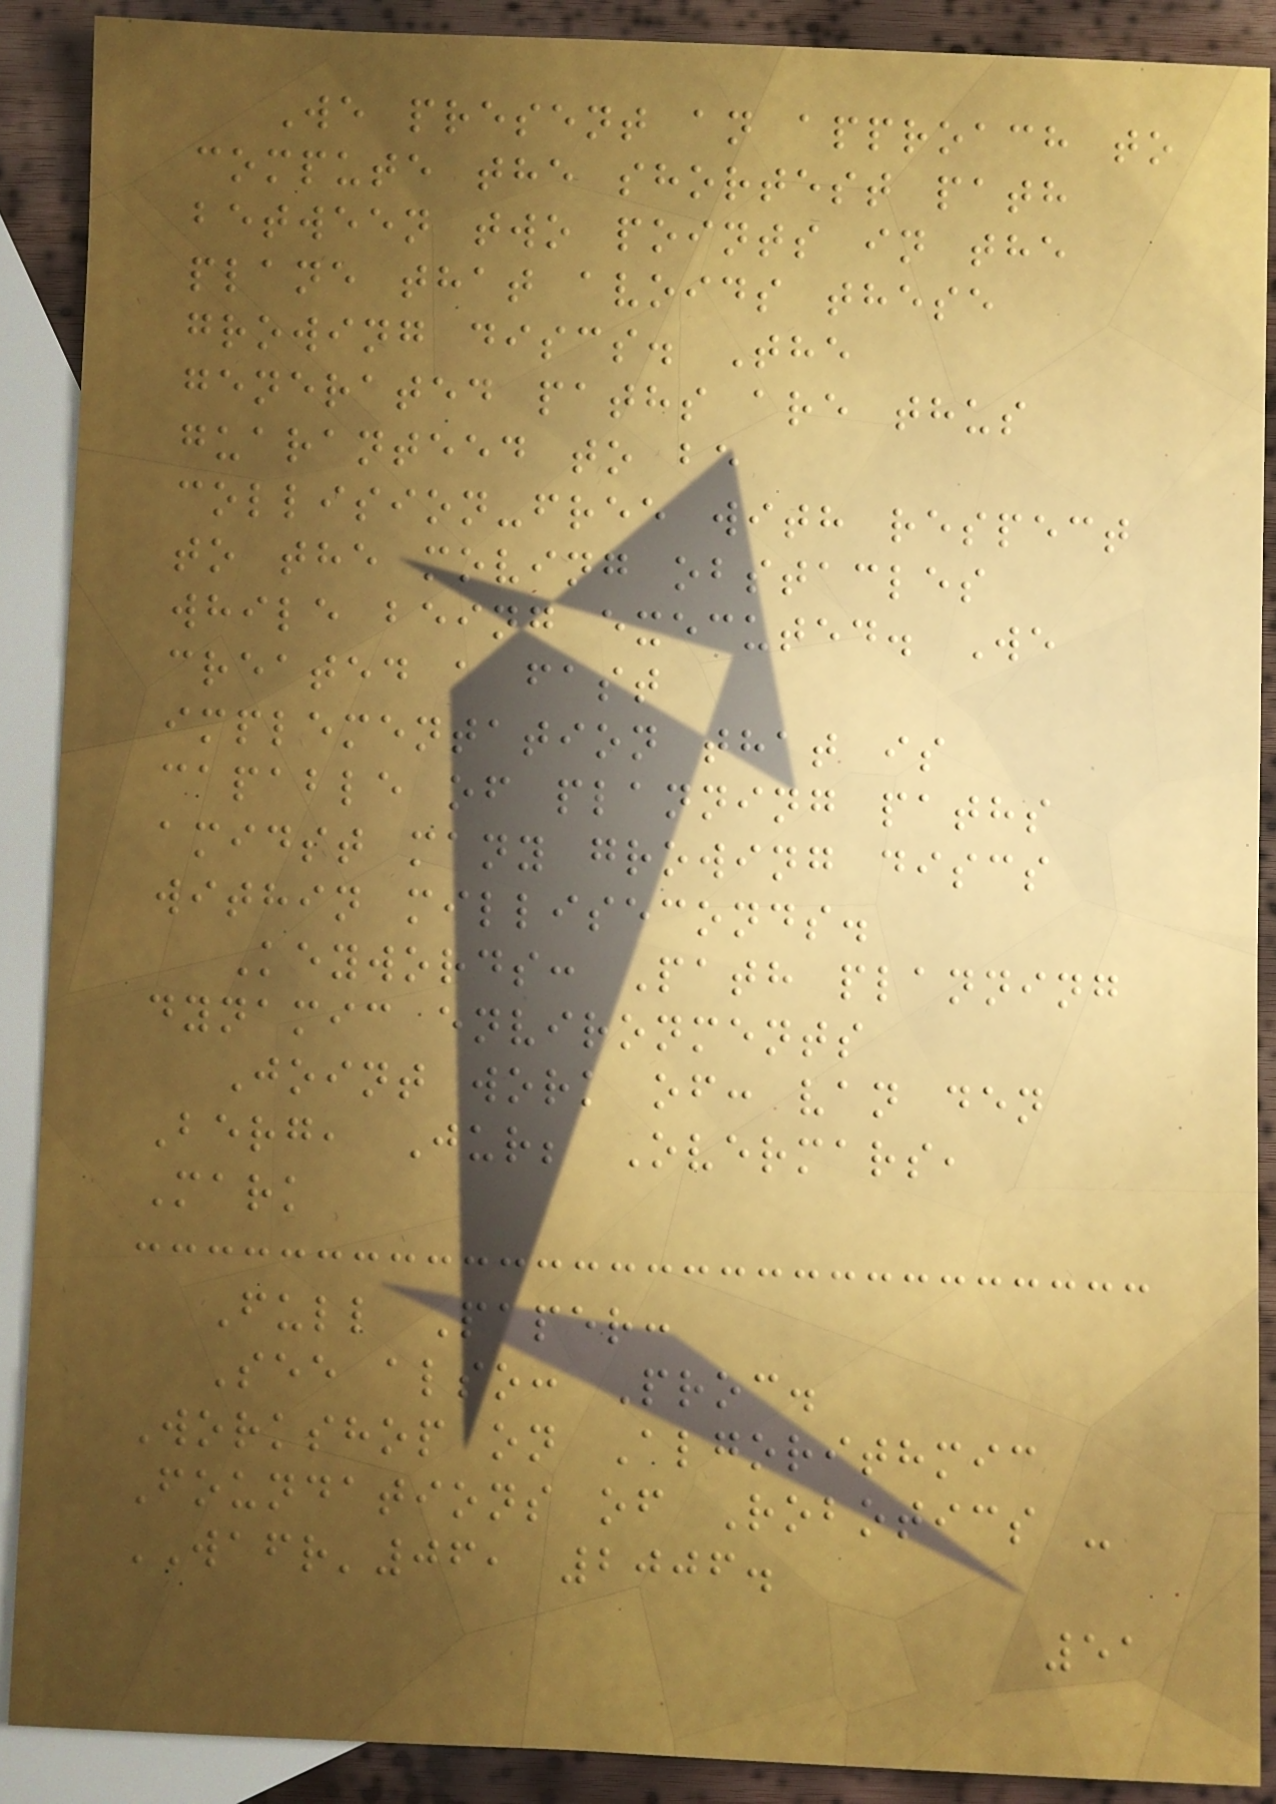We present an approach to
compute the shortest path
between two points in the
plane that avoids these
growing discs. The
generated paths are thus
guaranteed to be
collision-free with respect
to the moving obstacles
while being executed. We
created a fast
implementation that is
capable of planning paths
amidst many growing discs
within milliseconds.
Keywords: Path planning
dynamic environments
Joint work of: van den
Berg, Jur; Overmars,
Mark
Full Paper:
See also: Proc.
Workshop on Algorithmic
Foundations of Robotics -
WAFR'06, 2006.
51
